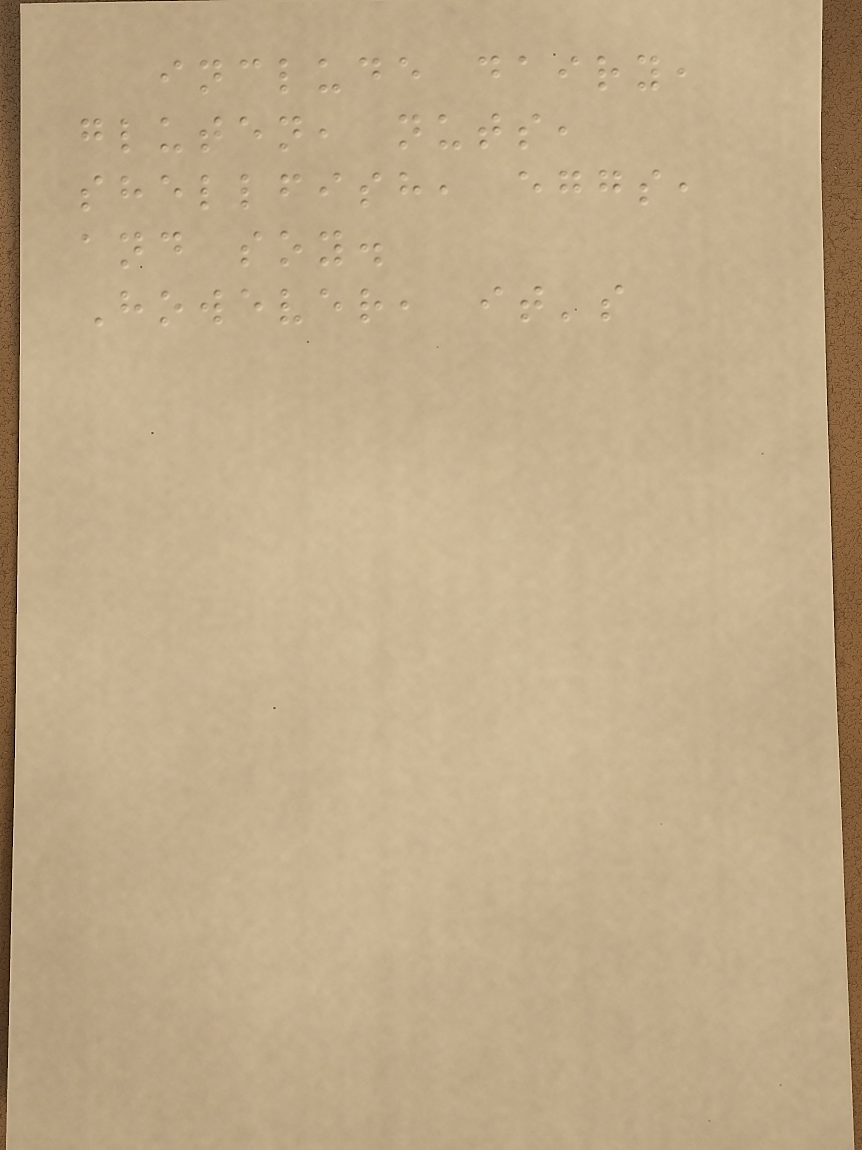include dairy,
gluten, nuts,
shellfish, eggs,
and soy.
However, it's
